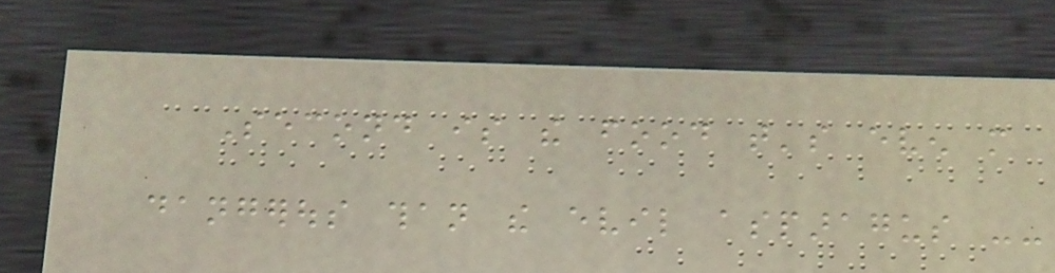Second is the food that's even more
dangerous than the evil asparagus --
